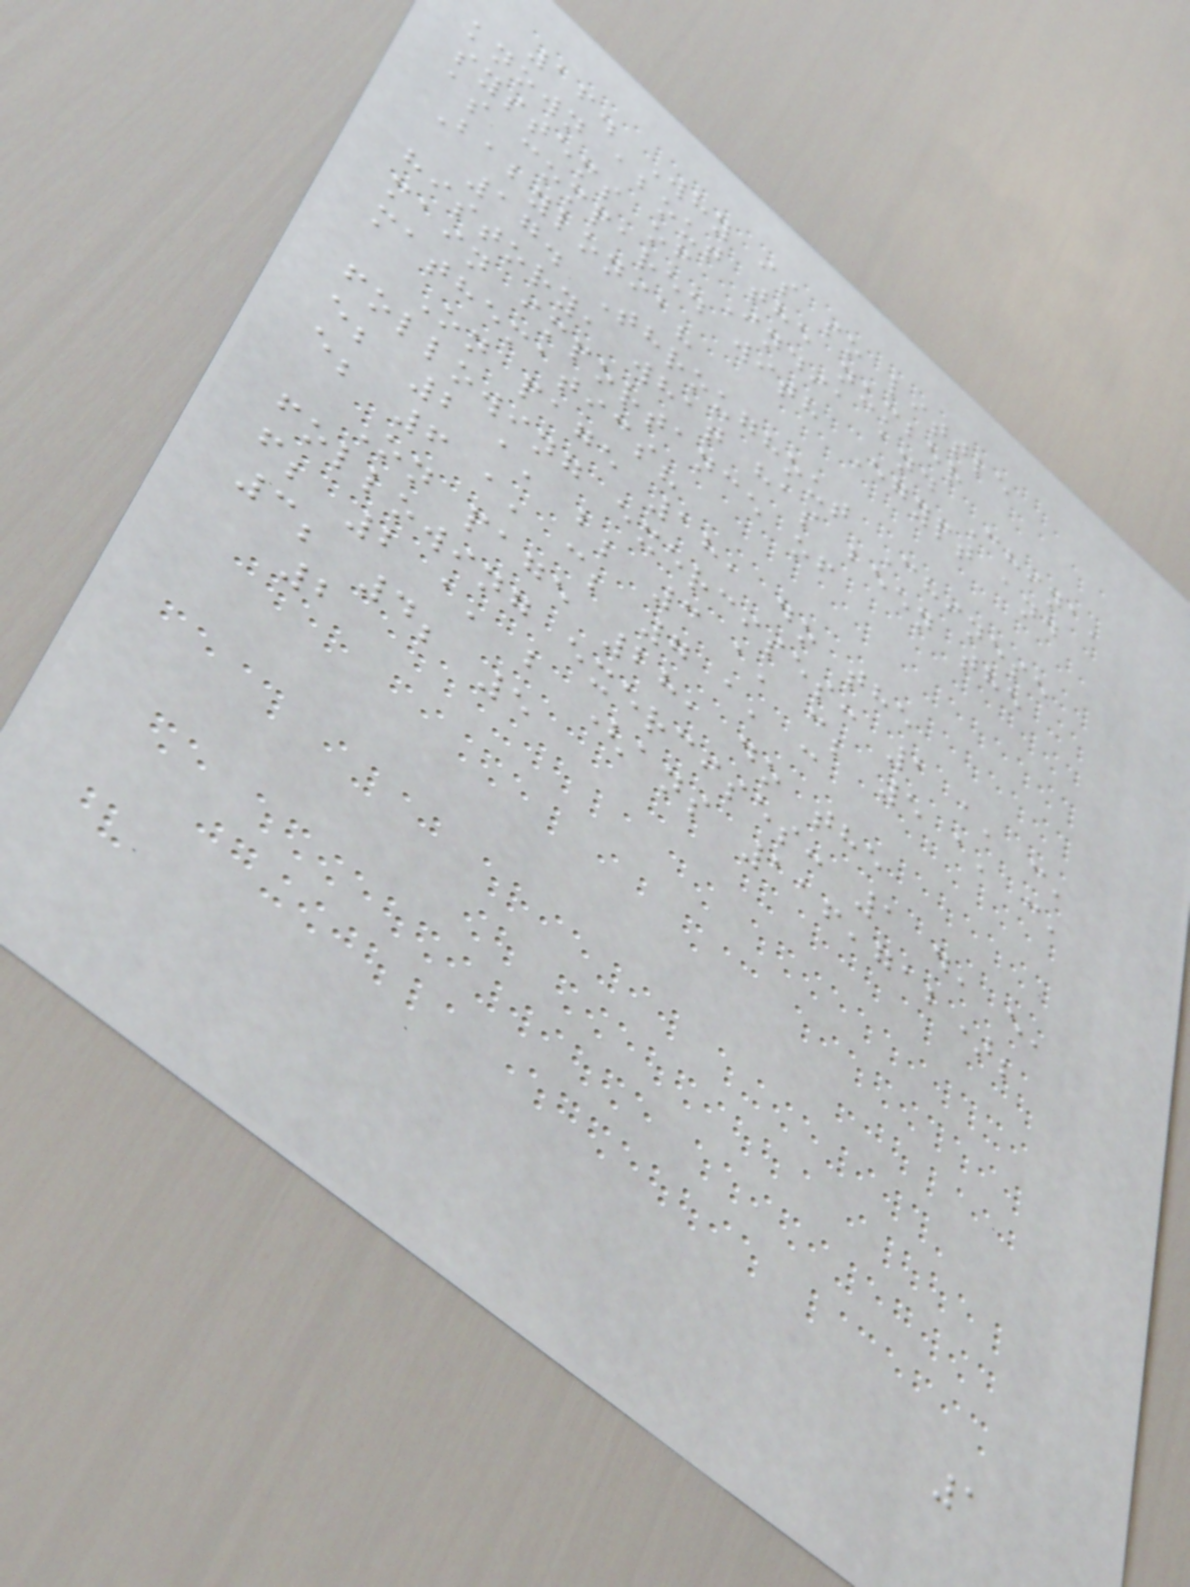16. Why is so little
known about the number
systems of India and China,
as compared with Egypt and
Babylonia?
17. Throughout Chinese
history, what has been the
main importance of
mathematics?
On page 18, do the
following exercises: 1 a, c,
e; 2 a, b; 3 a, c; 5 a, c,
e; 6 a, c; 7 a, c
On page 28, do the
following exercises: 1 d, e,
f; 2 a, b (ans 116,712);
3; 4; 5
2
1
